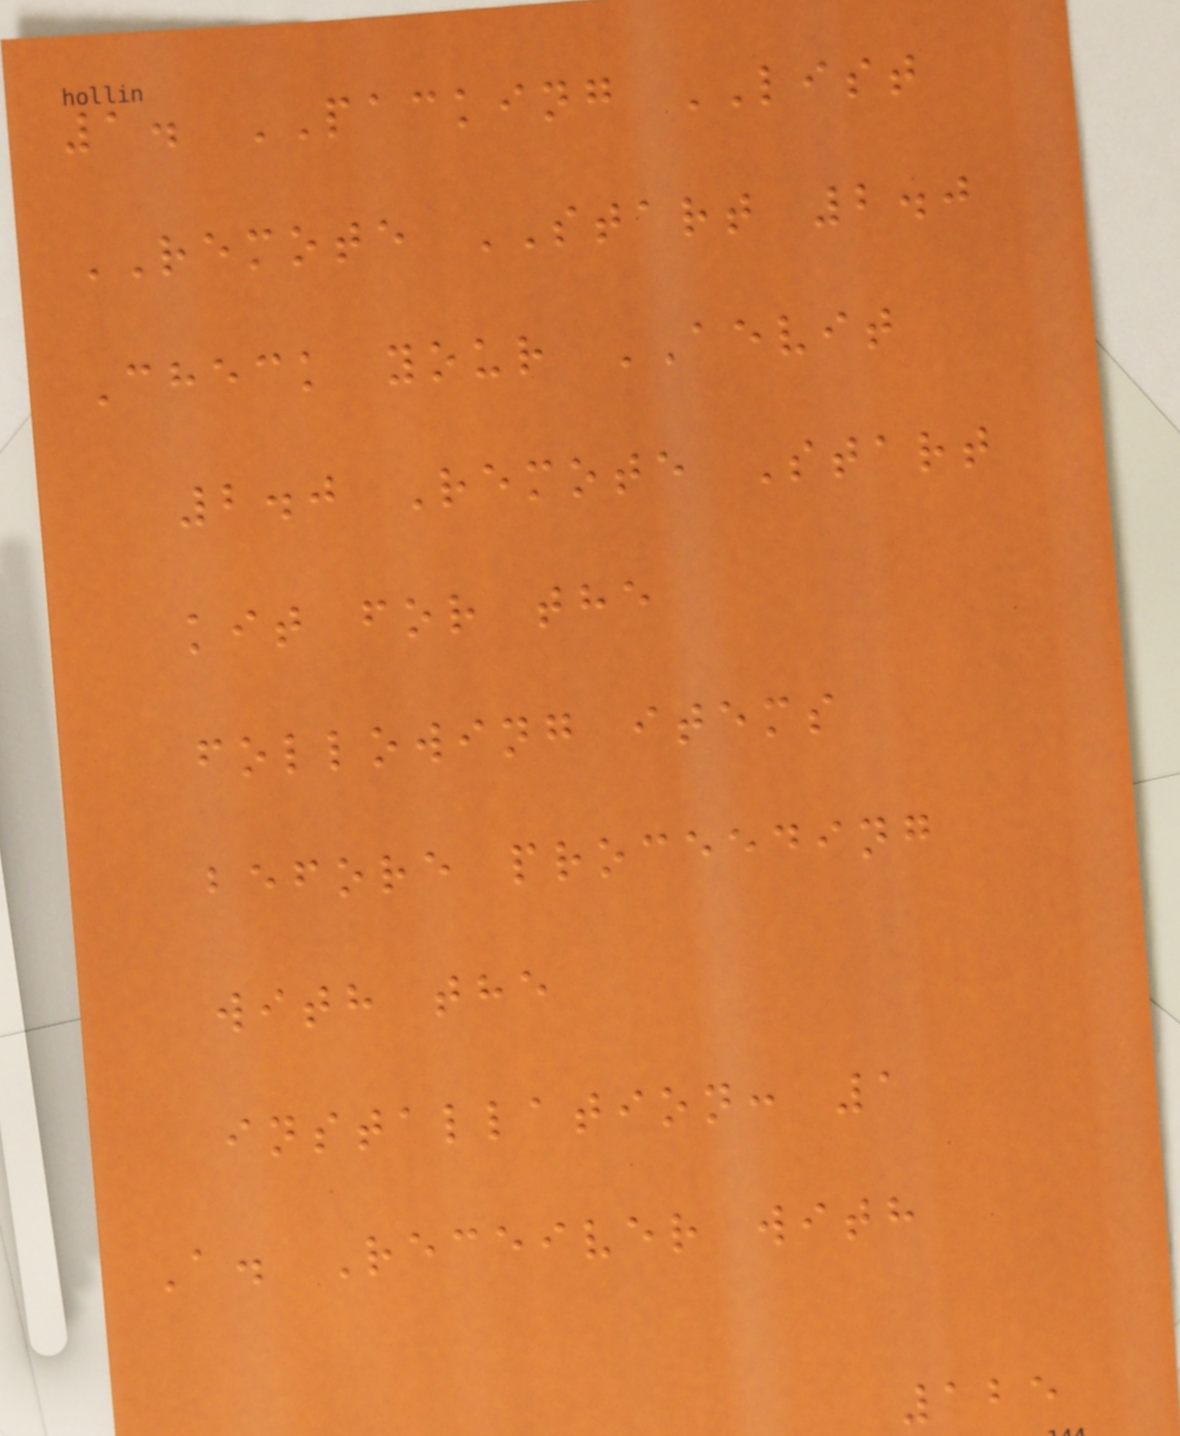1. PACKING LIST
REMOTE START 2.0
Check your AEVIT
2.0 Remote Start
kit for the
following items
before proceeding
with the
installation: 1
A. Receiver with
125
